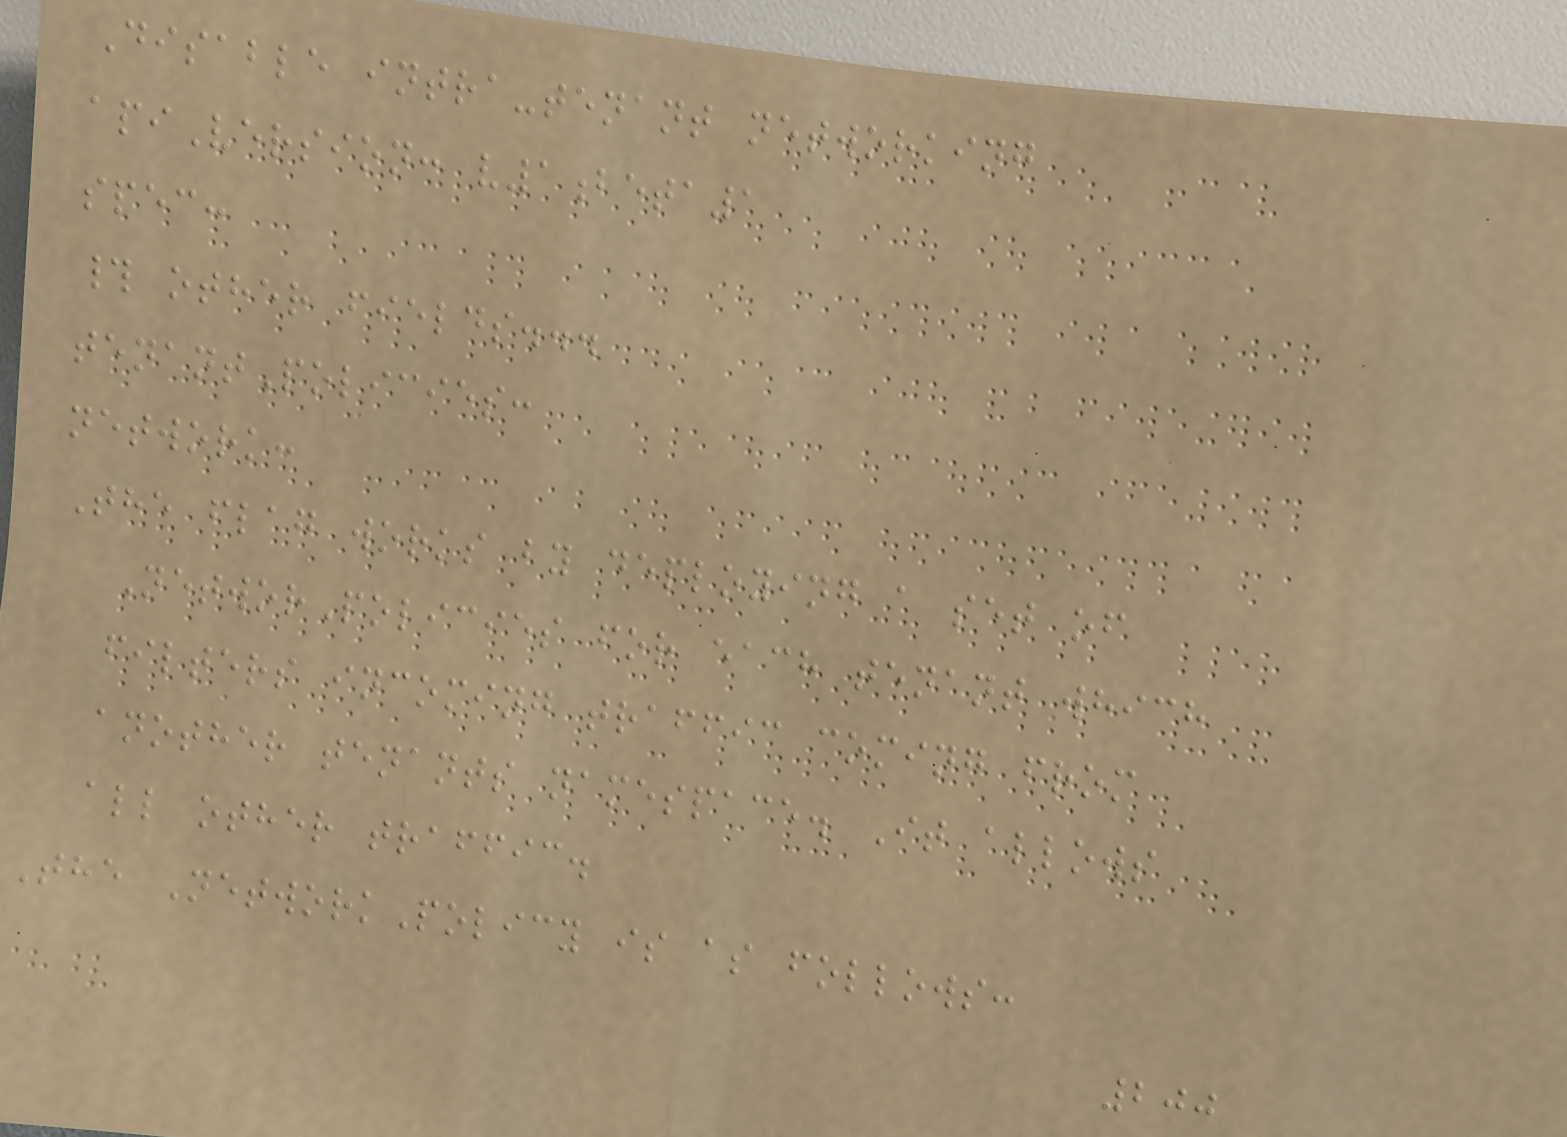Disable intra-tenant networking
apiVersion: v1beta1
spec:
# other fields...
tenantPolicies:
network:
The flag works by deploying a set of
NetworPolicies for each tenant which
filters incoming traffic coming from
another tenants namespace. It allows
all other traffic.
The NetworkPolicy is as follows:
200
